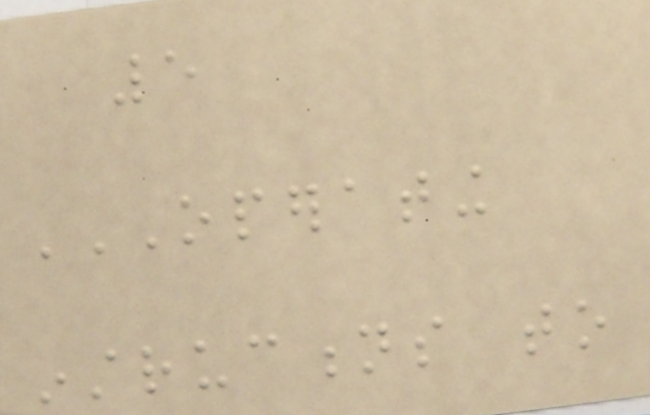5
OPERATING
INSTRUCTIONS TO
